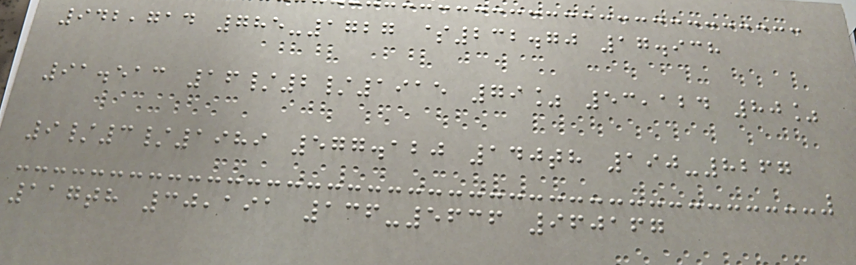942,714 785-1727 $232.70 17.938
91.513 16/2/1915 79% 53,124 80%
9/3/1989 577.120 140th 190-8267
117th 30,191 136-5636 960167
